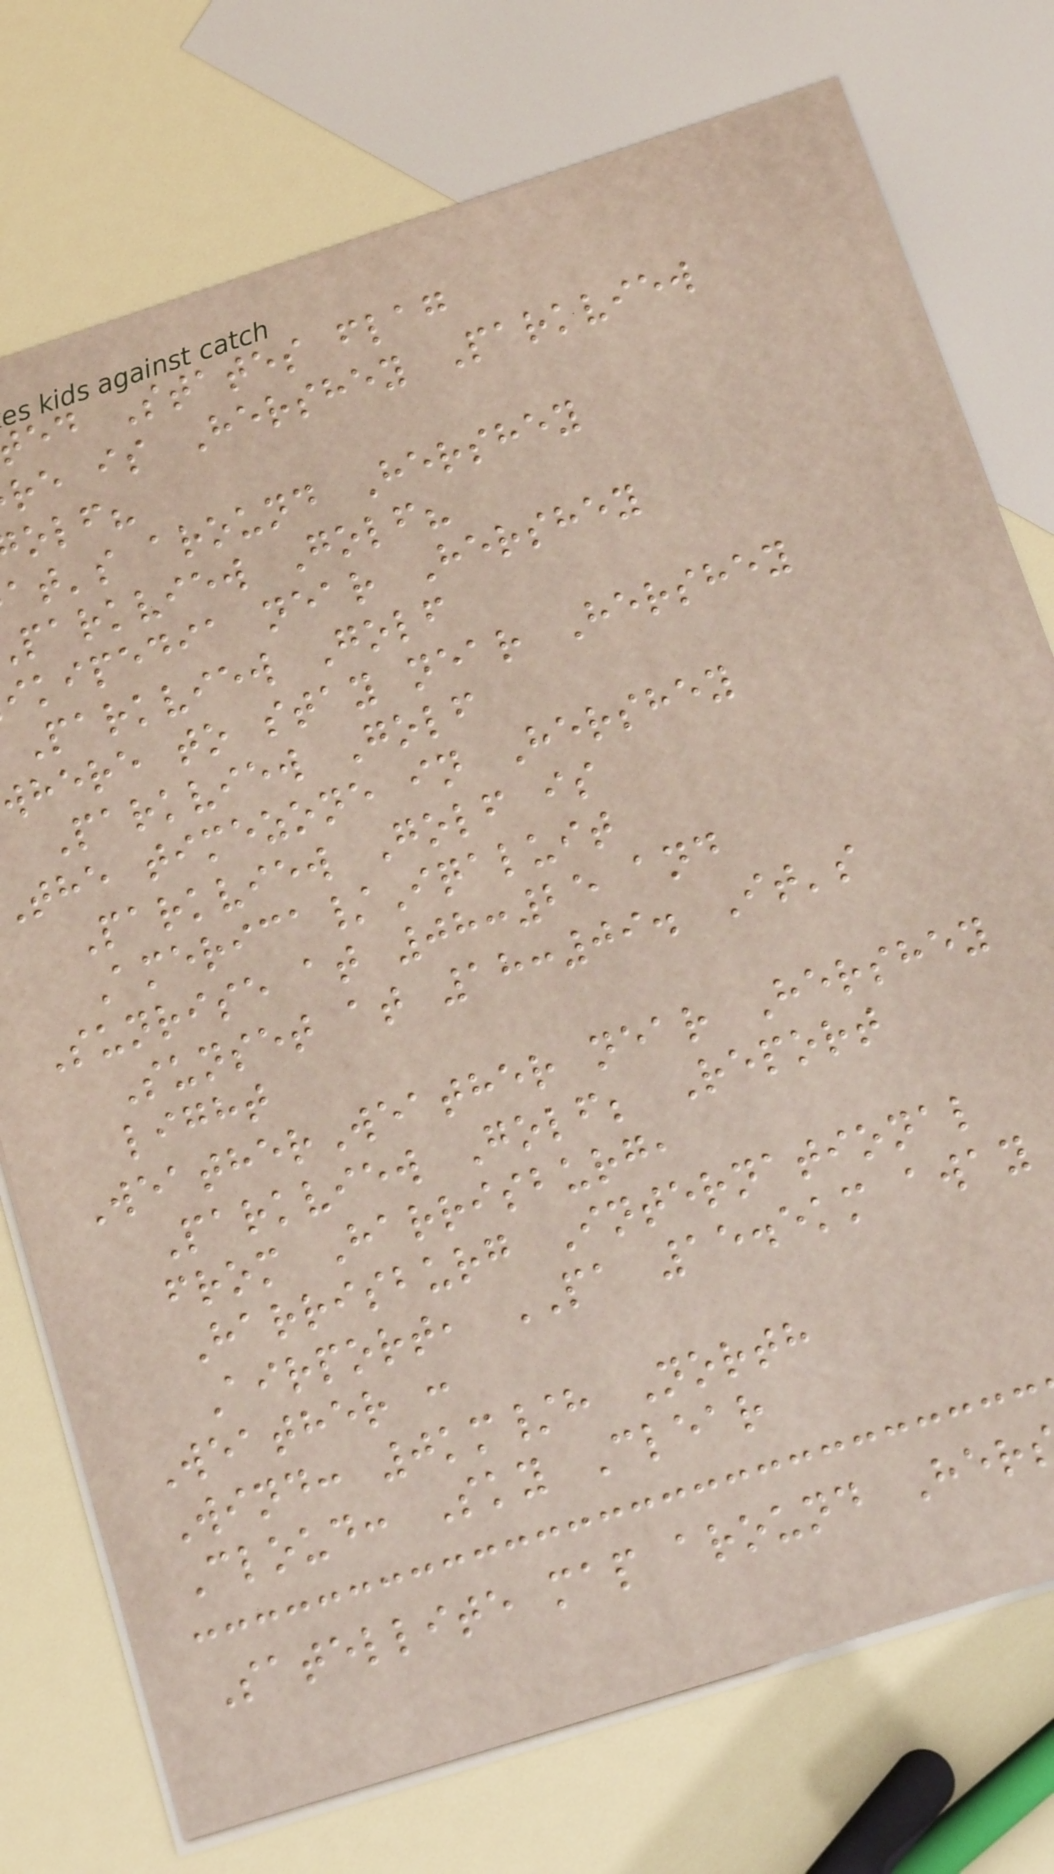ed States flag
re is Hershey Parkview
olf?
at's around Hershey
parkview Golf?
ikipedia near Hershey
Parkview Golf
here to stay near Hershey
Parkview Golf
the timezone in Hershey
Parkview Golf is
America/Iqaluit
Sunrise at 08:25 and
Sunset at 18:09. It's
light
WeatherWeather near Hershey
Parkview Golf; Report
from Harrisburg,
Harrisburg International
Airport, PA 15.5km away
Weather :
Wind: 0km/h North
Cloud: Sky Clear
Satellite map around Her
